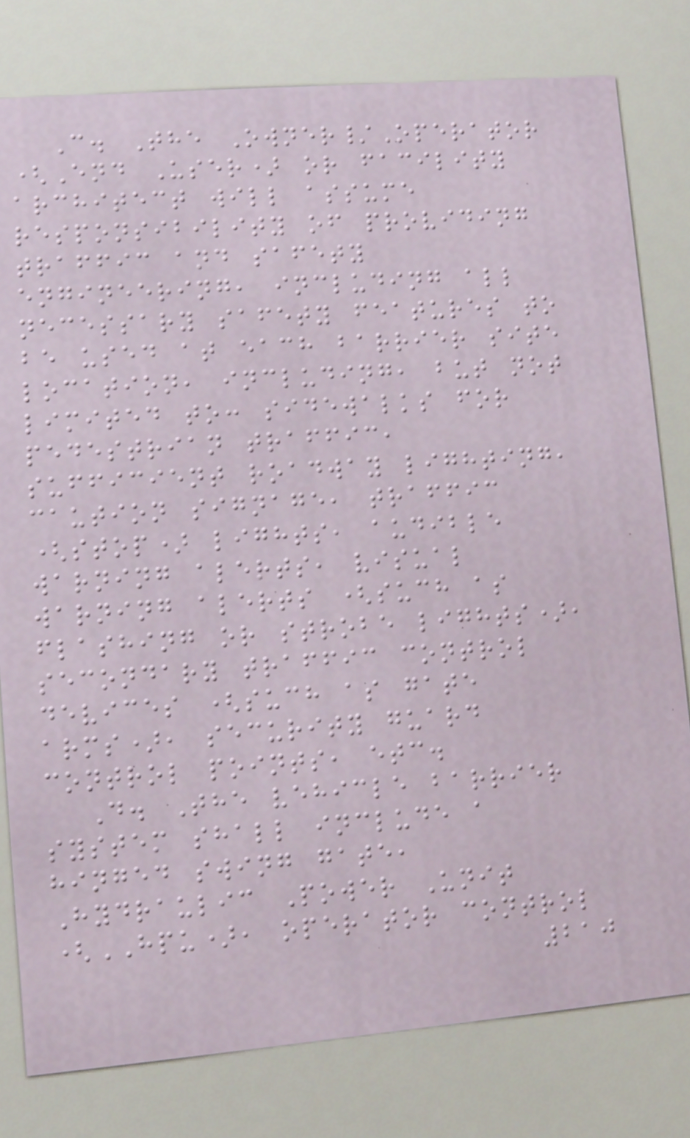C. The Owner/Operator
(End User) or facility
architect will assume
responsibility of providing
traffic and safety
engineering, including all
necessary safety features to
be used at each barrier site
location, including, but not
limited to: sidewalks for
pedestrian traffic,
sufficient roadway lighting,
caution signage, traffic
(stop) lights, audible
warning alerts, visual
warning alerts (such as
flashing or strobe lights),
secondary traffic control
devices (such as gate
arms), security guard
control points, etc.
D. The vehicle barrier
system shall include a
hinged swing gate,
Hydraulic Power Unit
(HPU), operator control
210
